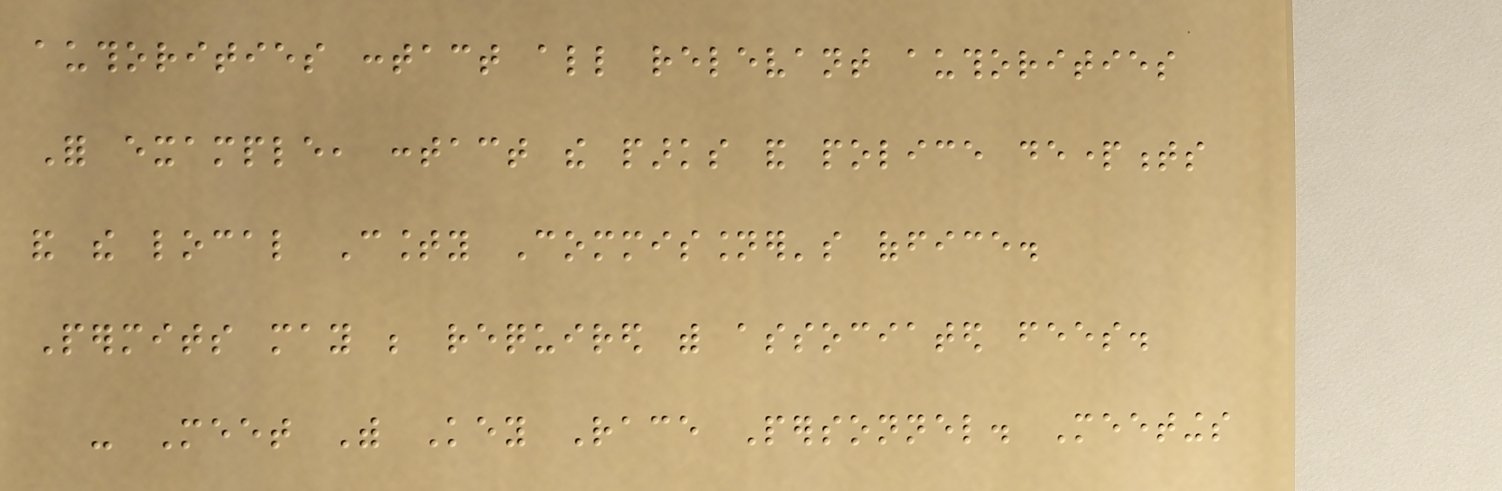authorities contact all relevant authorities
For example, contact the parks and police departments
and the local County Commissioner's office.
Permits may be required with associated fees.
- Meet With Key Race Personnel. Meetings
